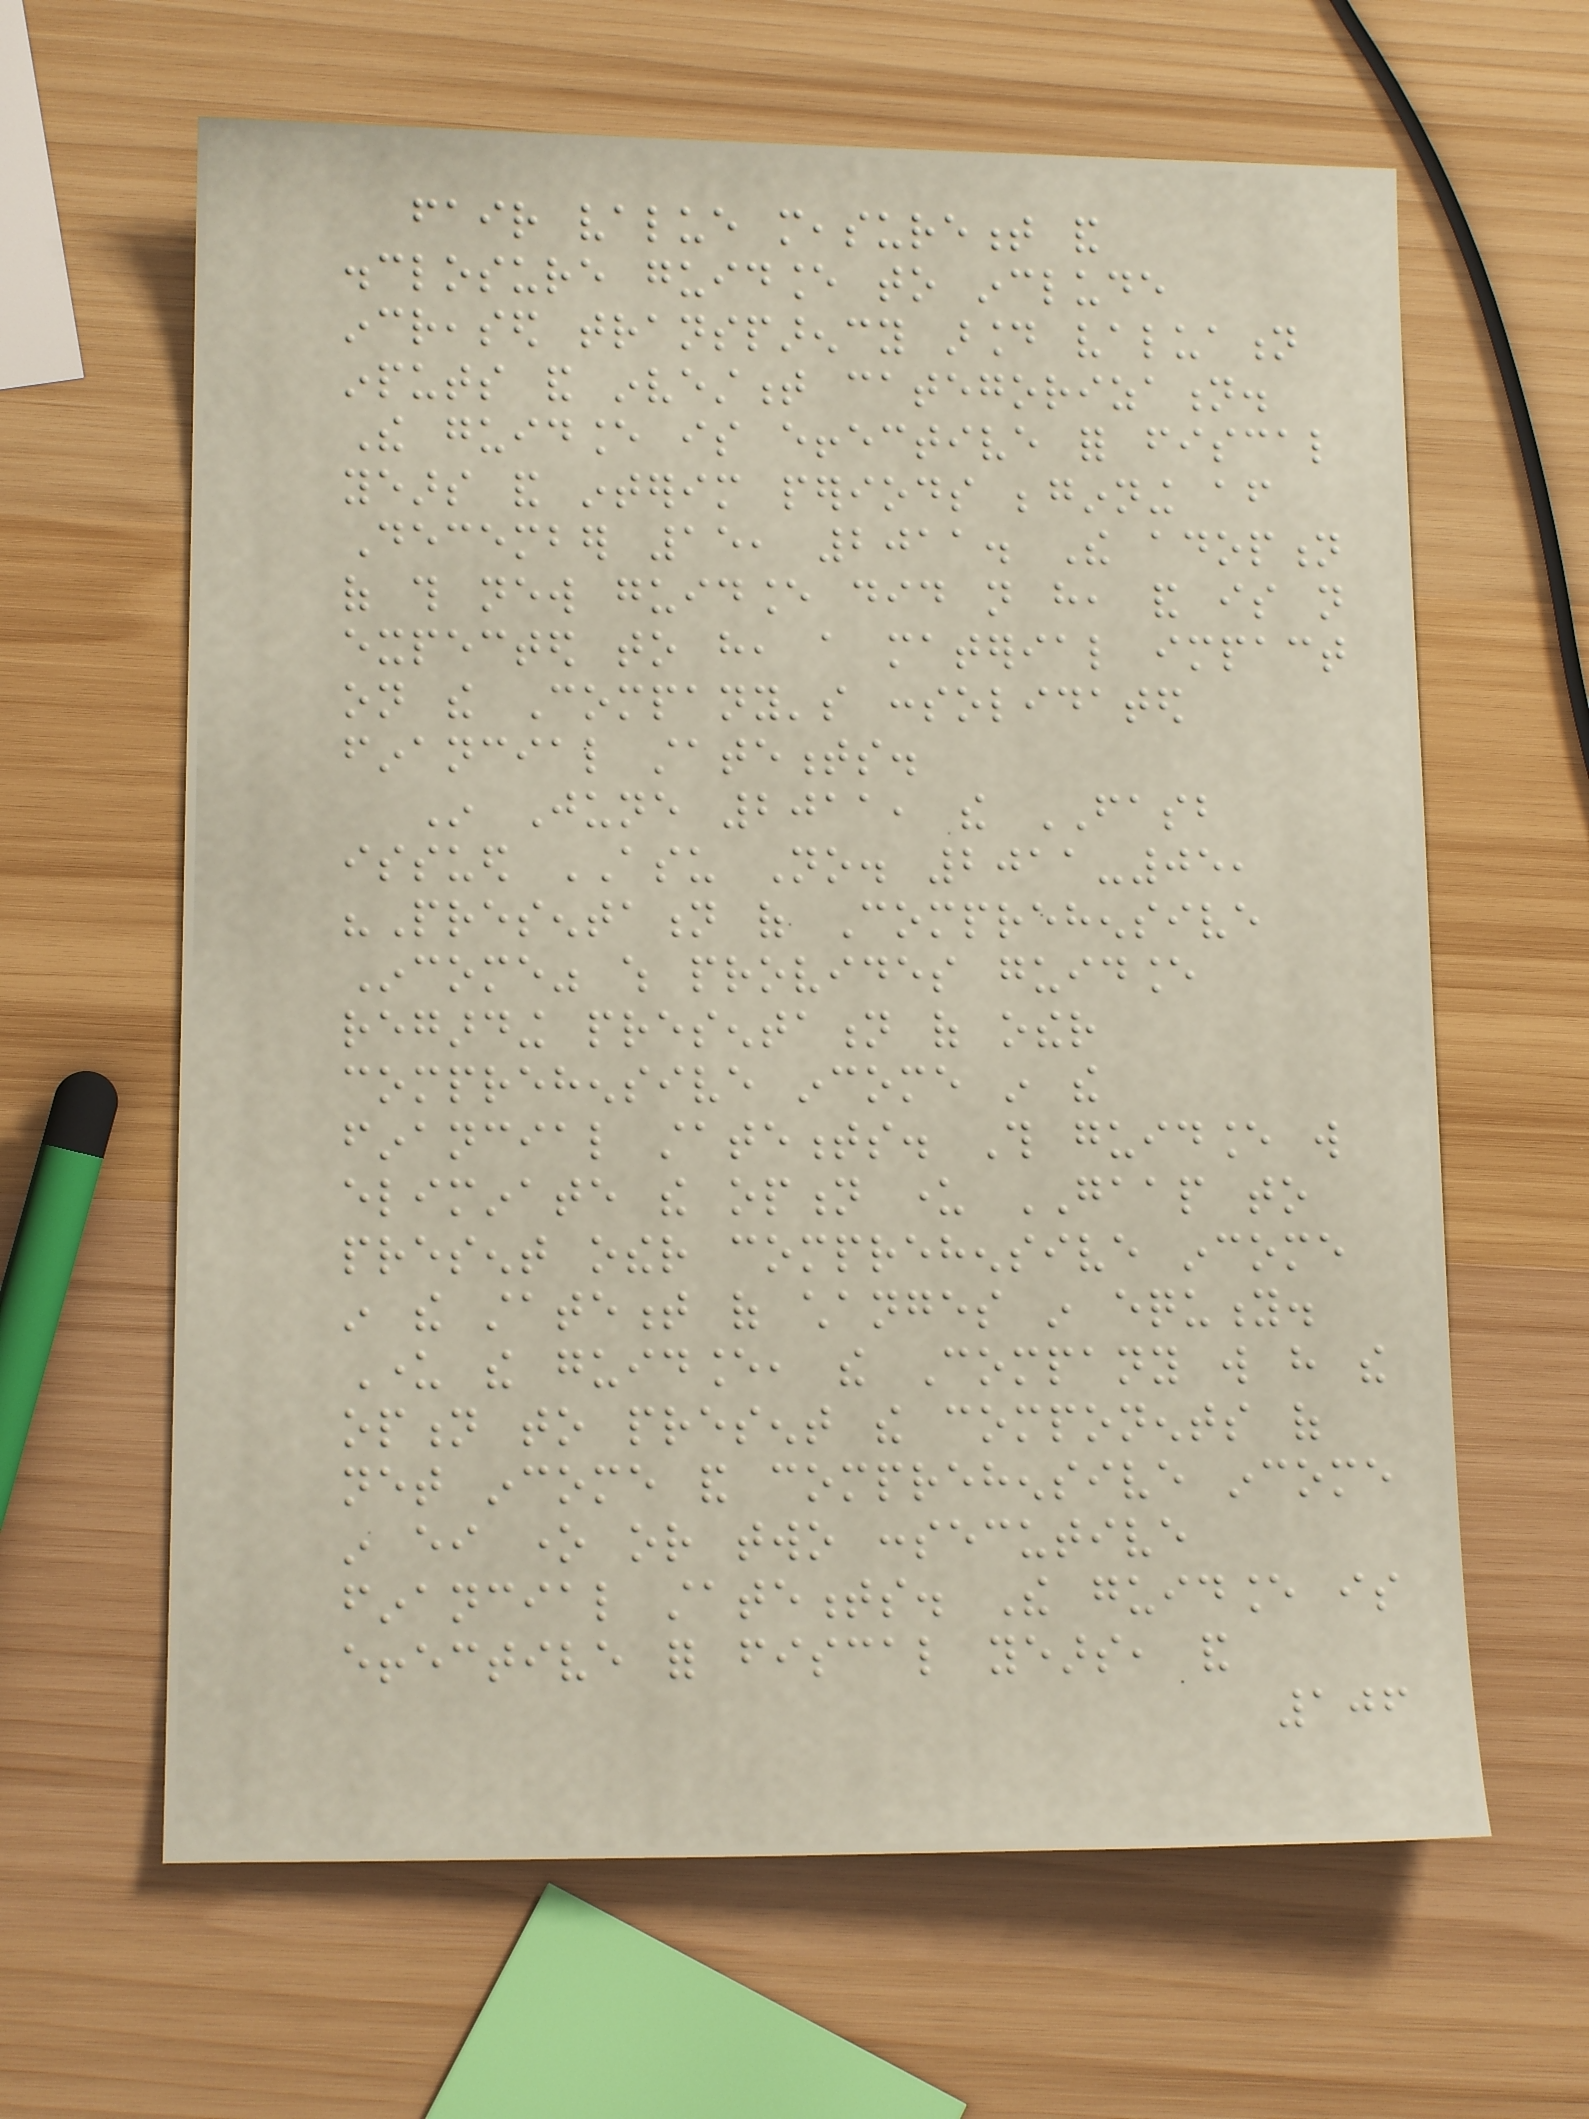fair value measurement and
disclosure guidance to include
increased transparency around valuation
inputs and investment categorization.
The guidance is effective for fiscal
years and interim periods beginning after
December 15, 2011. The adoption
of this new guidance did not have, and is not
expected to have, a material impact
on the Company's consolidated
financial statements.
In June 2011, the FASB
issued ASU No. 2011-05,
"Presentation of Comprehensive
Income" which provides guidance
regarding presentation of other
comprehensive income in the
financial statements. This guidance will
eliminate the option under GAAP to
present other comprehensive income
in the statement of changes in equity.
Under the guidance, the Company will have the
option to present the components of
net income and comprehensive income
in either one or two consecutive
financial statements. The guidance is
effective for fiscal years, and
106
